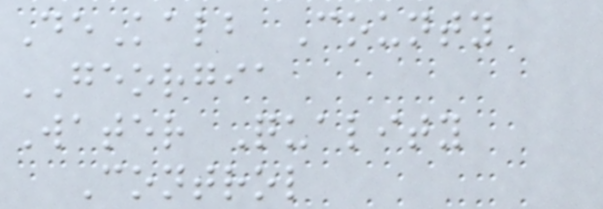DeKalb County
GEORGIA
Water Quality
Control
